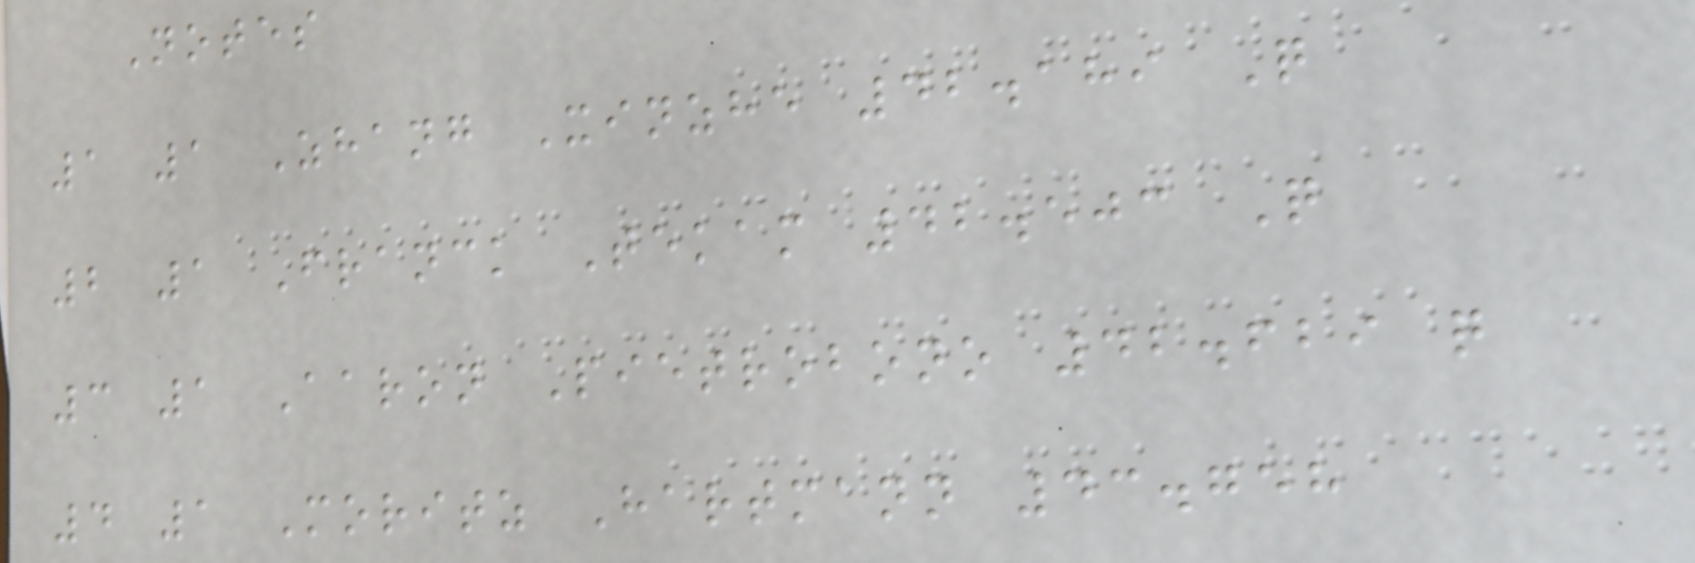Notes
1 1 Zhang Xinzhe 42.189 Q
2 1 Franck Tekam 42.503 Q
3 1 Aaron Pietrobono 42.629 q
4 1 Moritz Hartmann 43.758
